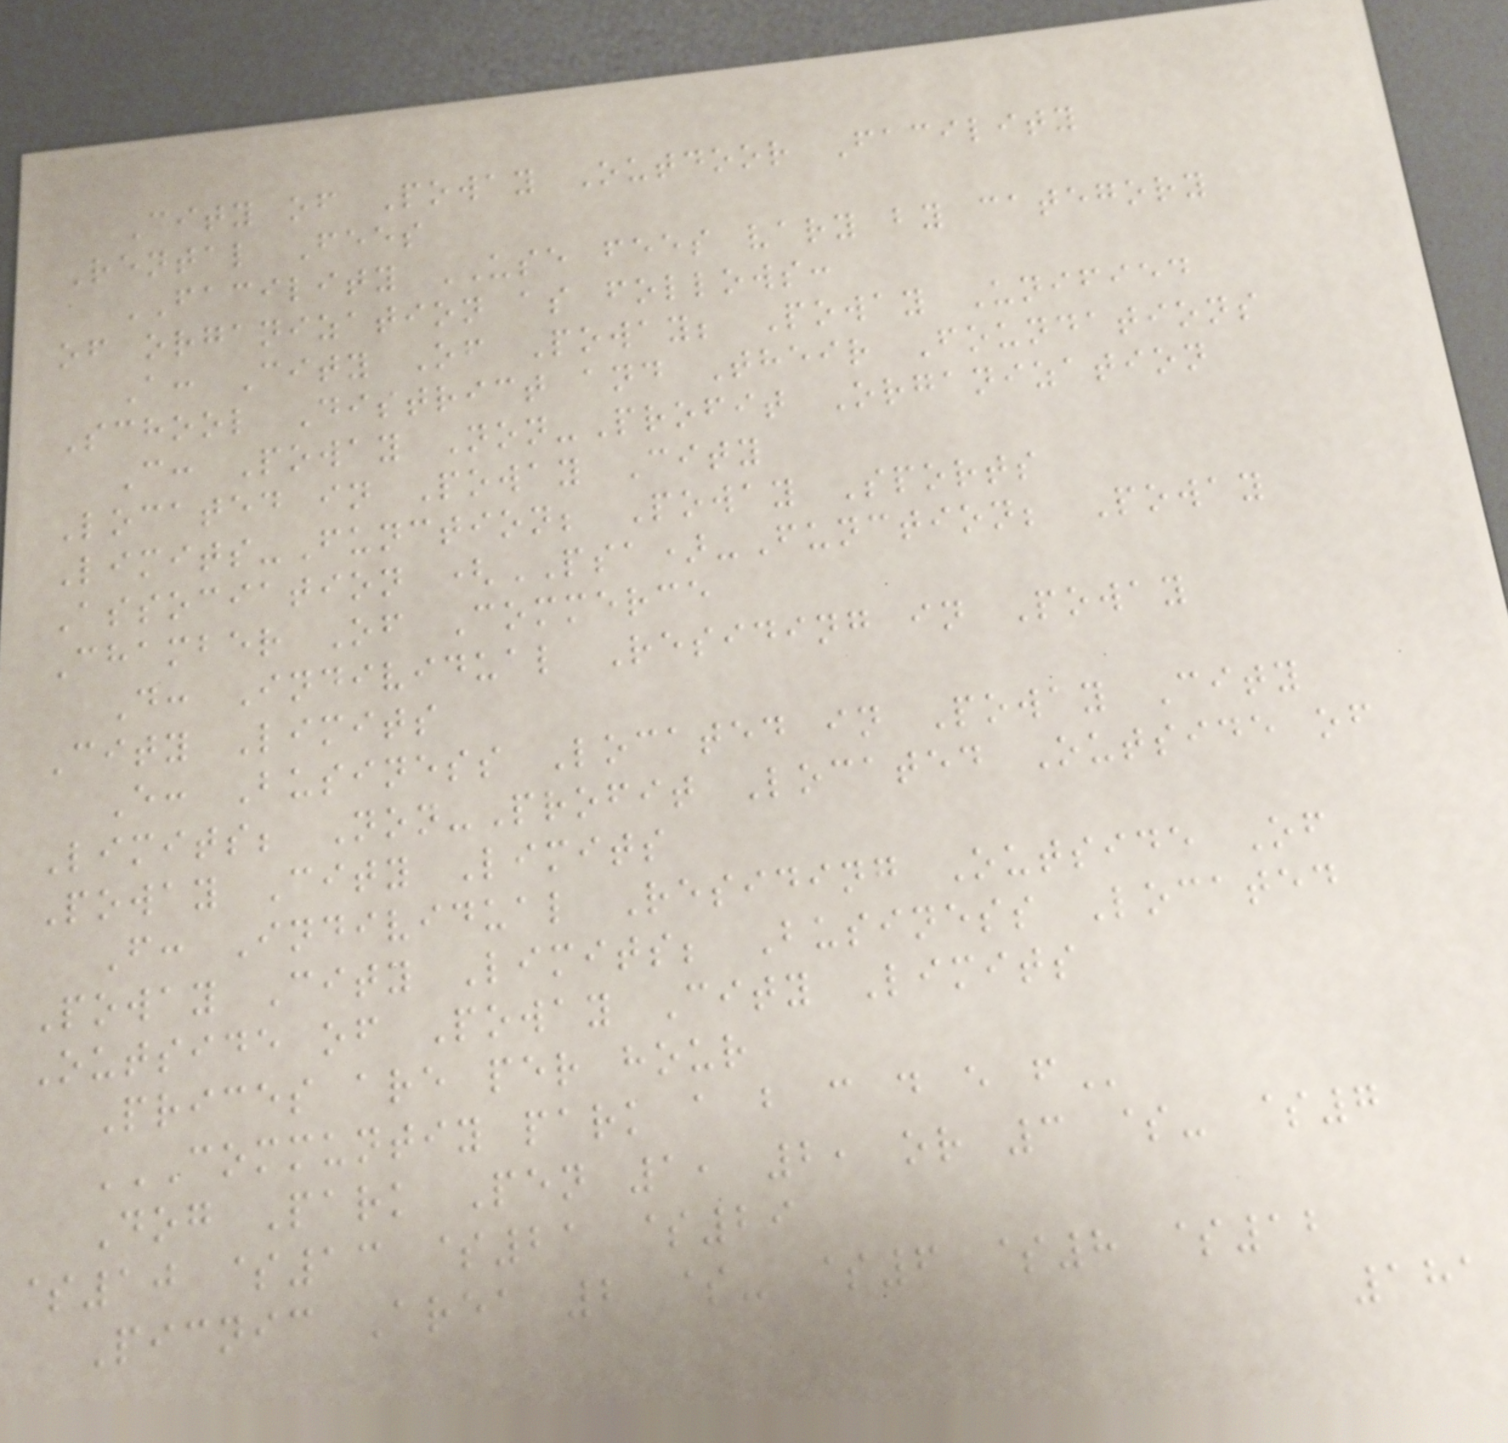City of Poway Outdoor Facility
Rental Fees
FACILITY USE fees vary by category
of organization as follows:
A: City Of Poway; Poway Unified
School District and Their Foundations
C: Poway Non-Profit Organization
Located in Poway City
Limits-Function; Poway Sports
Association (PSA)-Function; Poway
Chamber Of Commerce
D: Individual Residing in Poway
City Limits
E: Business Located in Poway City
Limits; Non-Profit Located Outside of
Poway City Limits
F: Individual Residing Outside Of
Poway City Limits; Business Located
Outside of Poway City Limits
Prices are per hour
COMMUNTIY PARK A B C D E F
Dog Park Pen 1, 2, or 3 $- $7
$10 $13 $21 $29
Picnic Area 2 $- $6 $8 $12
181
